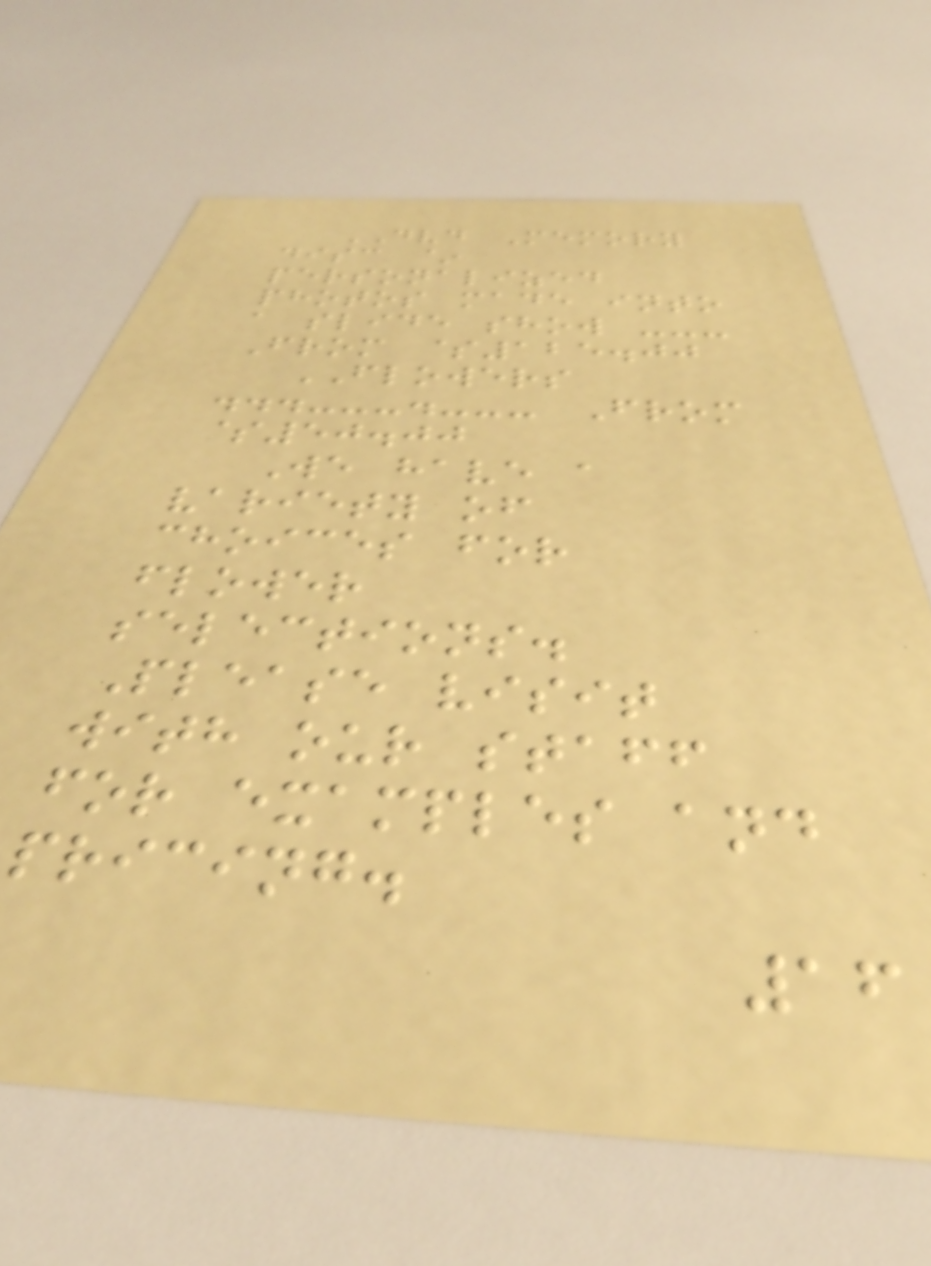DVD Memory
disc ~
personalized
photos made into
a slide show ---
From $125.00
FLOWERS
...---.--- From
$50.00
We have a
variety of
choices for
flower
selections.
Please visit
with our staff
for examples and
pricing.
16
